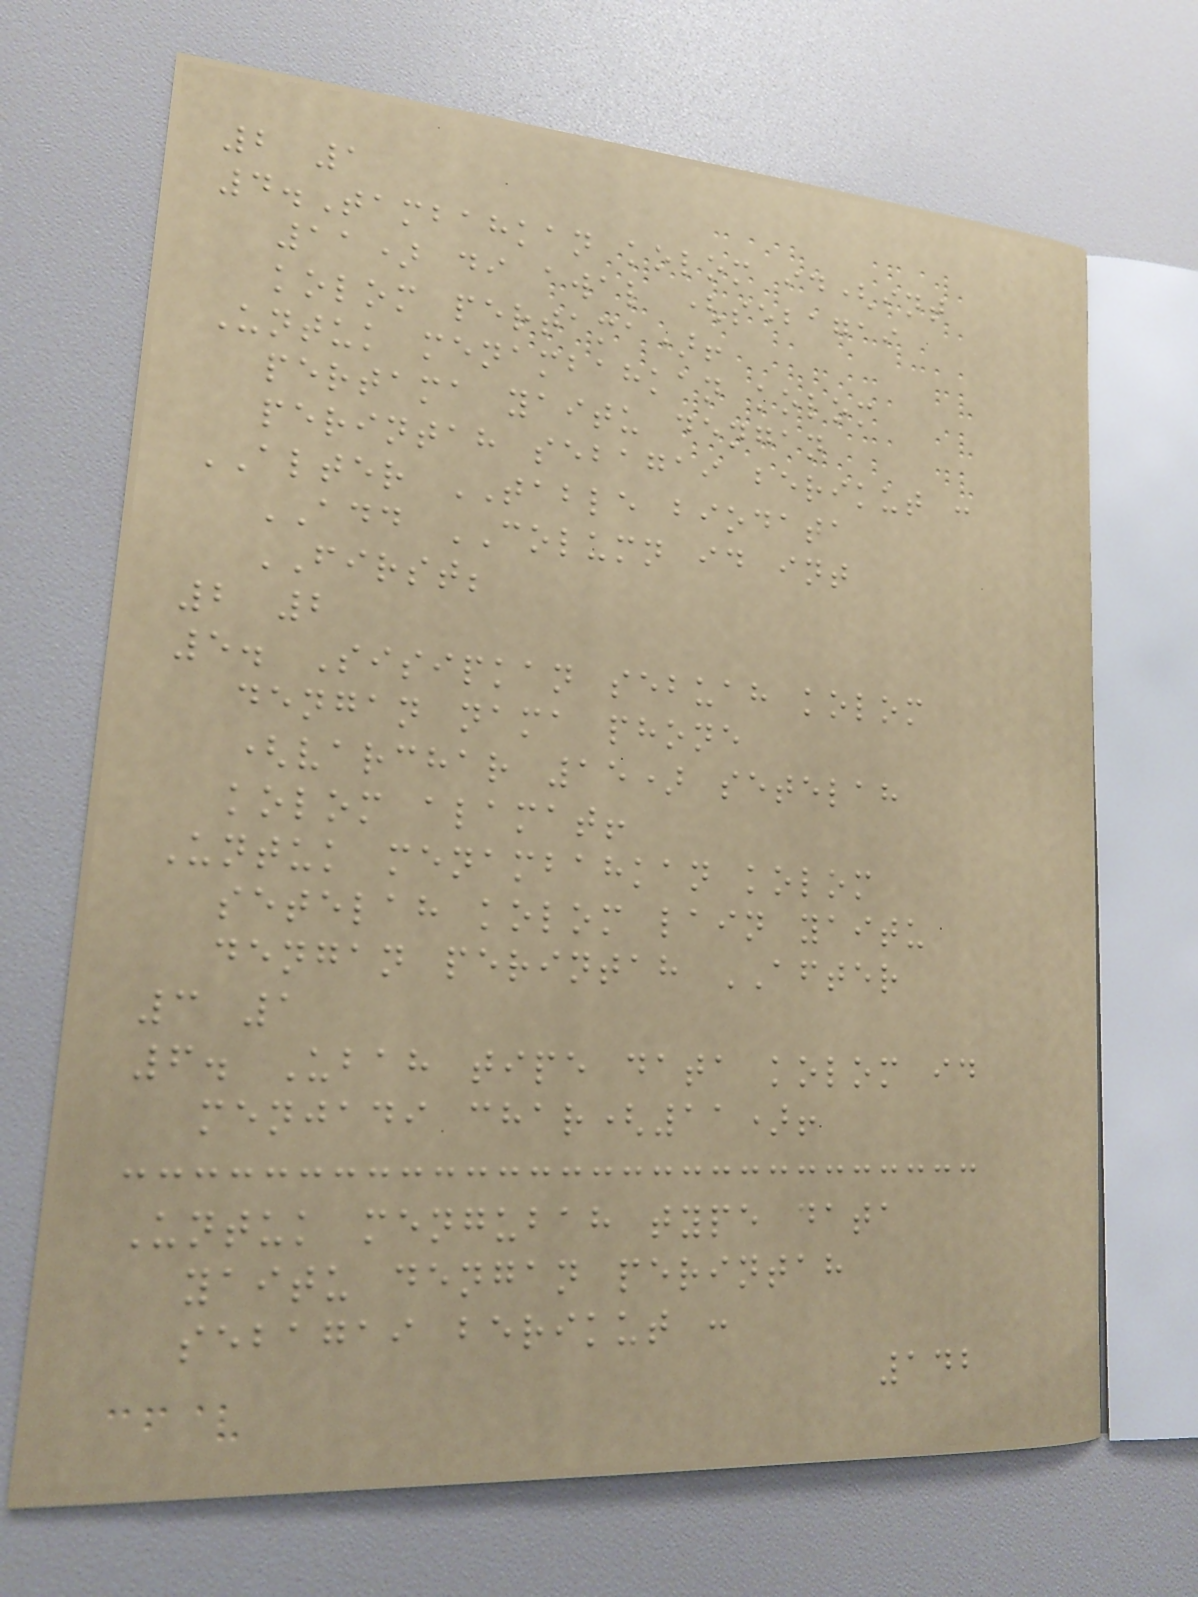2 1
4.Tambahkan kolom id(int
11) di awal (sebagai
kolom pertama)!
Untuk menambahkan kolom
pertama yaitu dengan
perintah sebagai berikut :
ALTER TABLE biodata
ADD COLUMN id int
FIRST;
2 2
5. Sisipkan sebuah kolom
dengan nama phone
(varchar 15) setelah
kolom alamat!
Untuk menambahkan kolom
setelah kolom lain yaitu
dengan perintah AFTER
3 1
6. Ubah tipe data kolom id
menjadi char(11)!
Untuk mengubah type data
yaitu dengan perintah
sebagai berikut :
142
